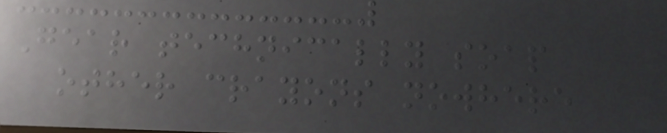Gear technically soap
other crayons nowhere
